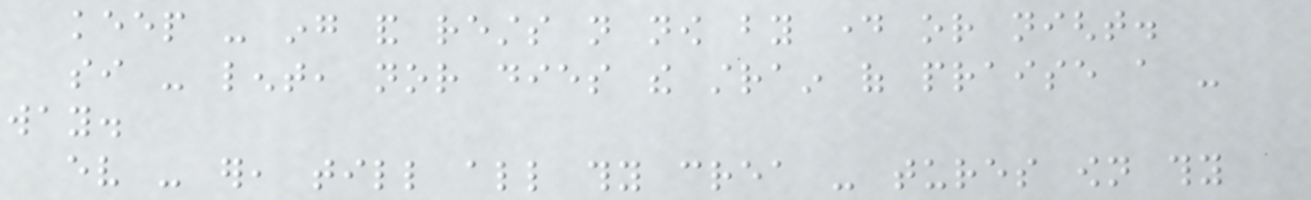keep - ing and rests not now by day or night.
si - lent, nor dies the strain of praise a -
way.
ev - er, till all thy crea - tures own thy
